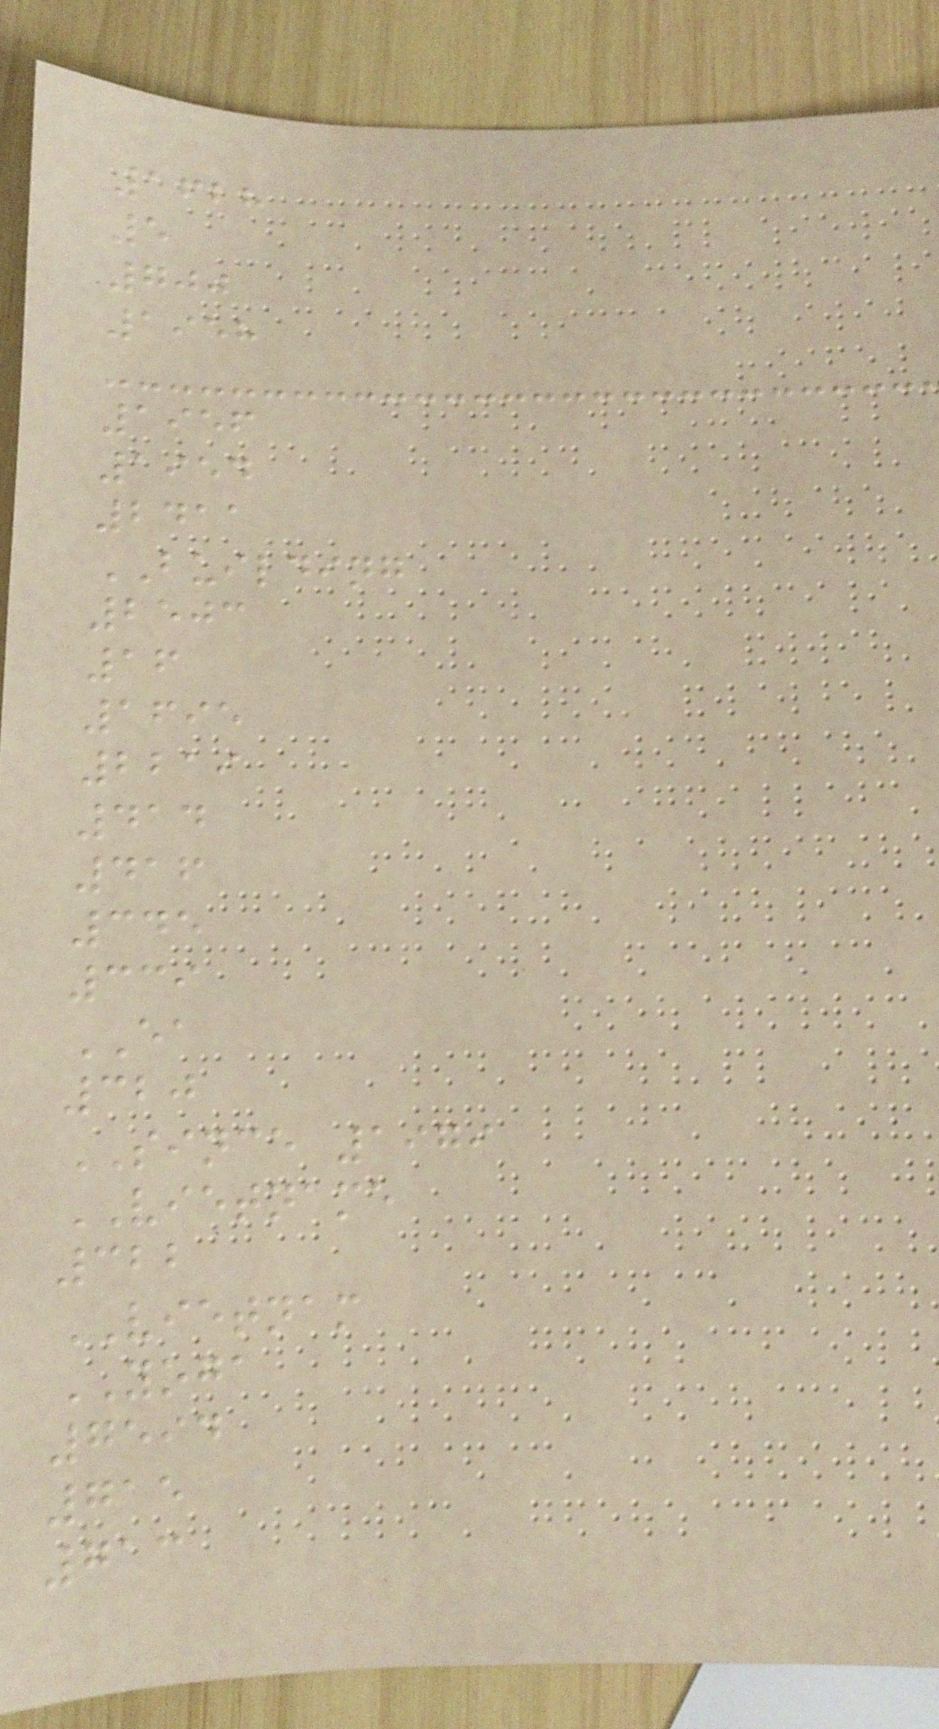1628
5
700
1958
1956
1954
2411
BUILDING
2503
16
1695
2219
414
416
345
339
EA
320
SINCE 1979
VIETNAME
322
VIETNAM
YOGA
7594
715
713
